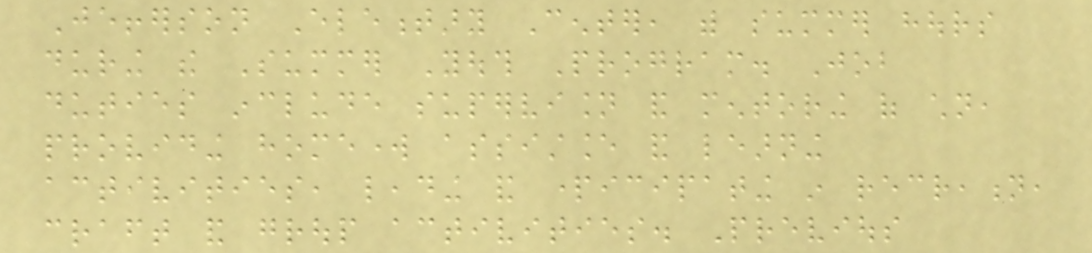Jefferson Elementary Center, with summer hours
during the Summer Youth Program. Job
duties include supervision and mentoring of children,
providing homework assistance and learning
activities, leading and participating in recreation,
craft and group activities. Previous
